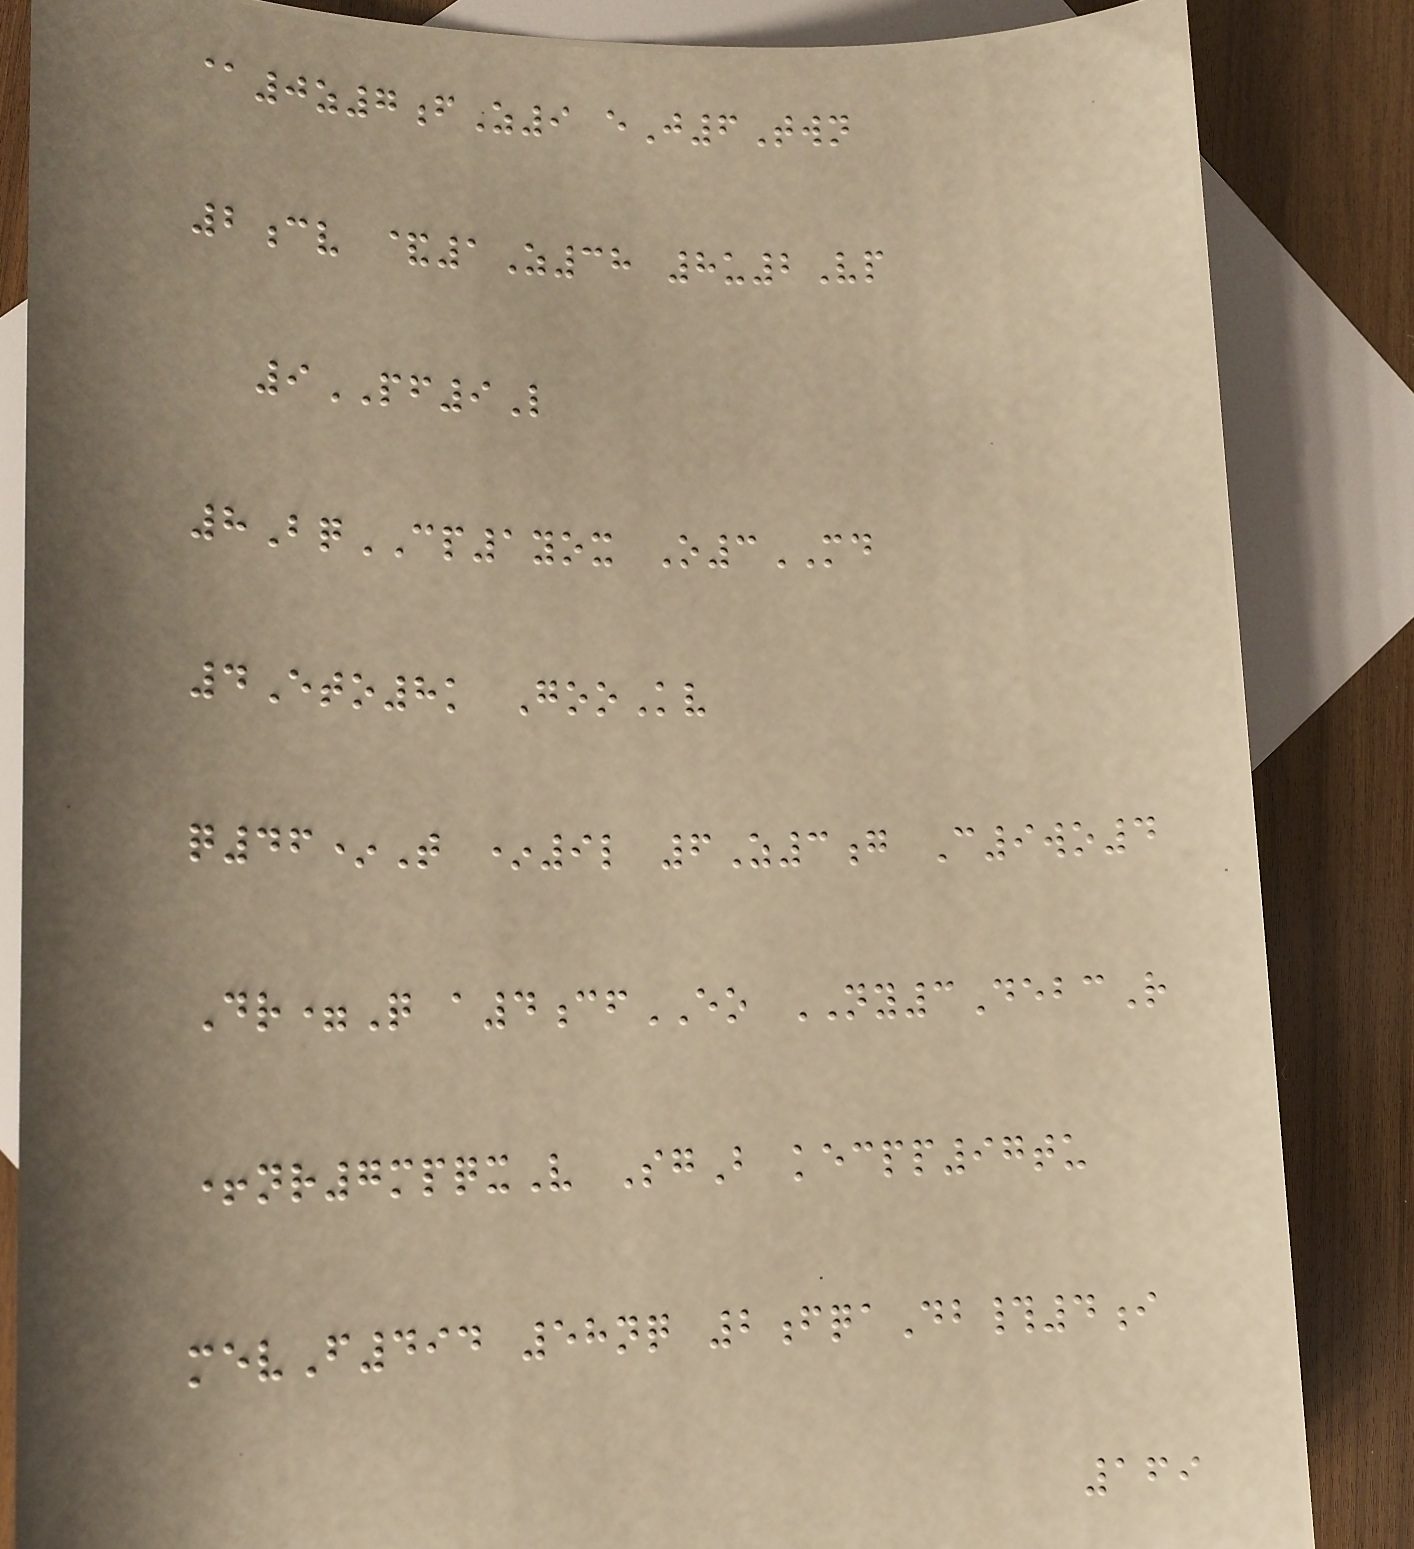@0z7fZ9 eJ6Twn
2cv &1Z38 8u2Vp
9PF9L
8BqCP1yox O3MD
4Eto8k GooKv
q46*T *9l 6Z3g C9wo4
Dr=Q a4cfEO NY3DebcR
+nr7mpqxV SgB kecpp97tu
mevF494 58nq 2fqaDb#4i
169
